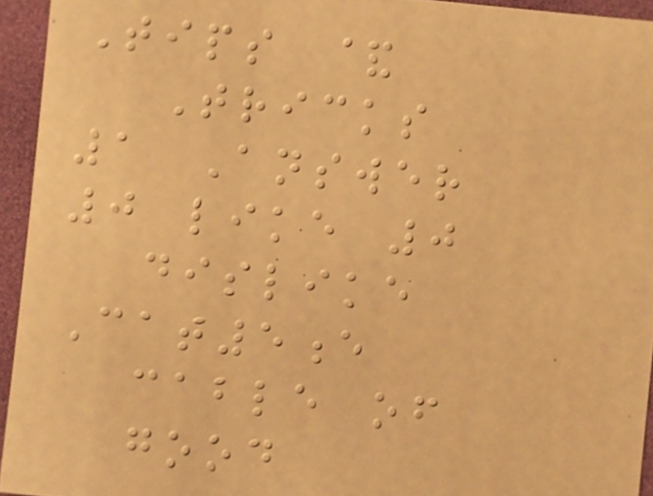Tips &
Tricks
1 Answer
0 like 0
dislike
Cat5e
cable of
good
